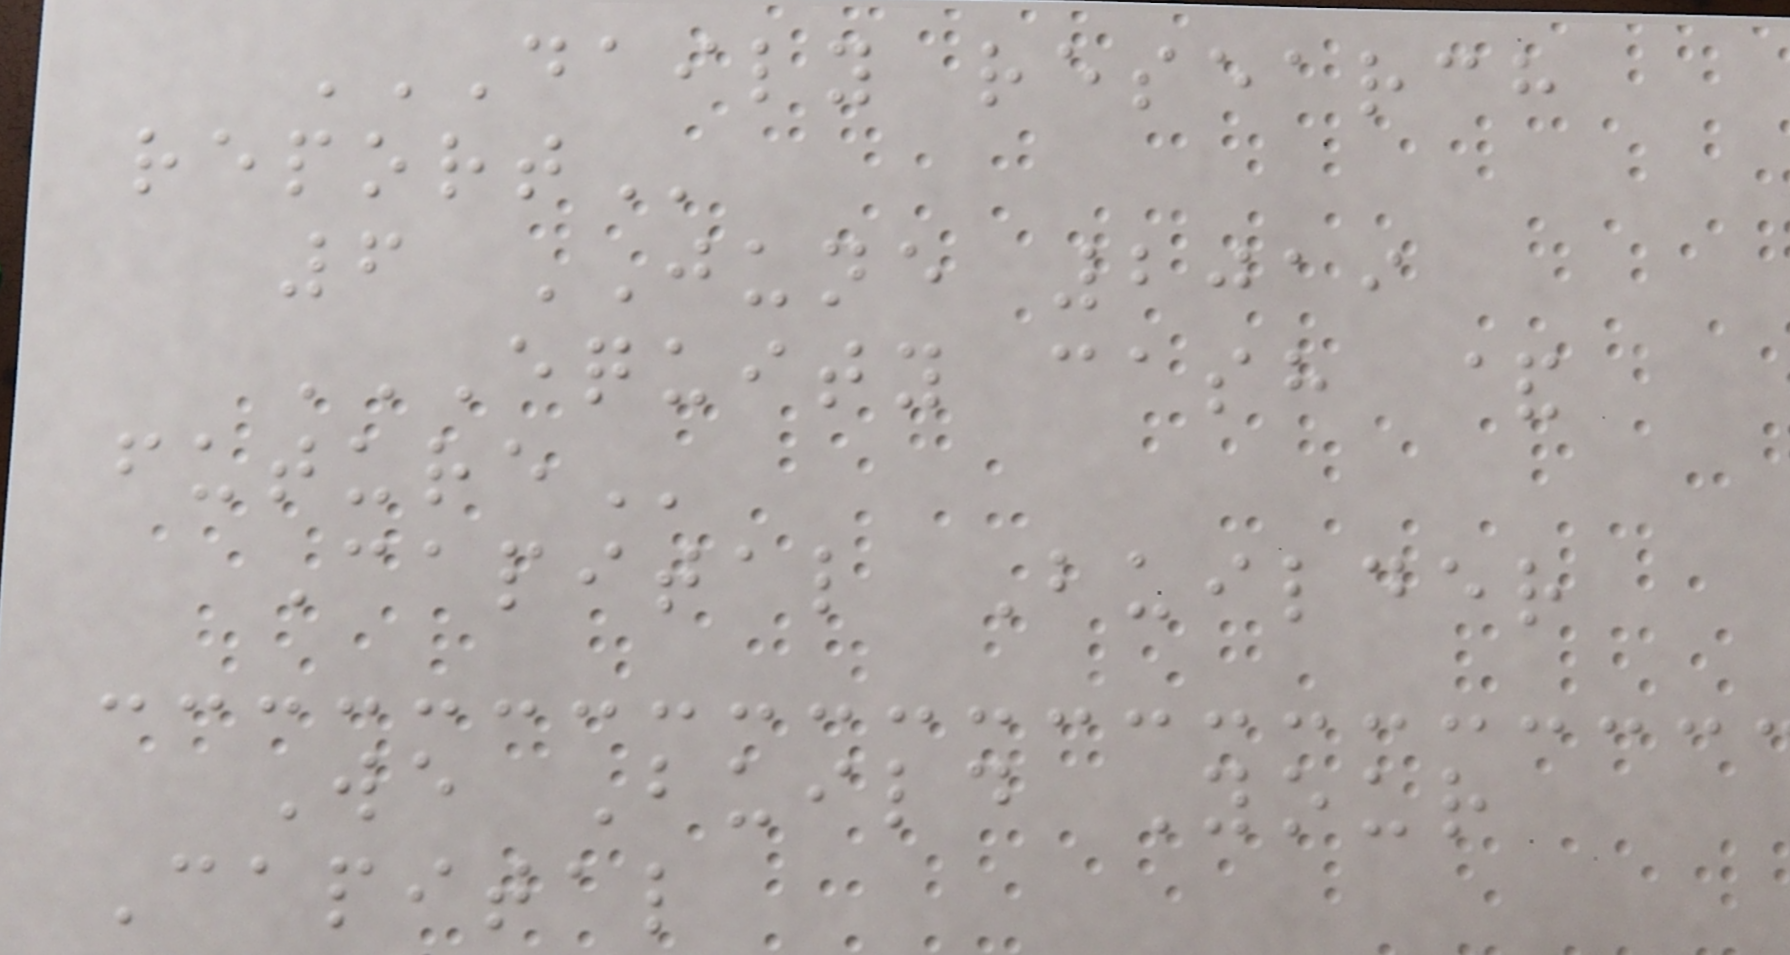DAILY RESEARCH
REPORT
6 JUNE 2019
EQUITY CASH &
FUTURE
Capital Builder
We Build Your
Capital
